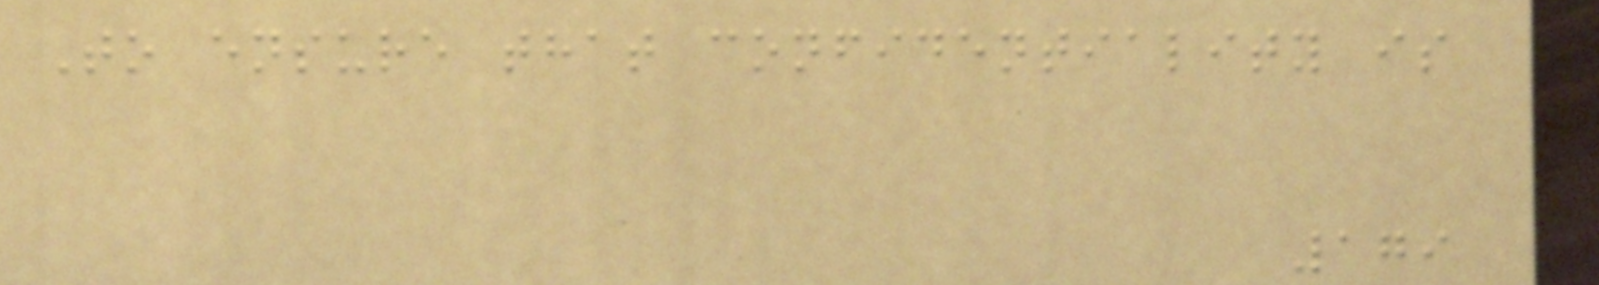To ensure that confidentiality is
179
